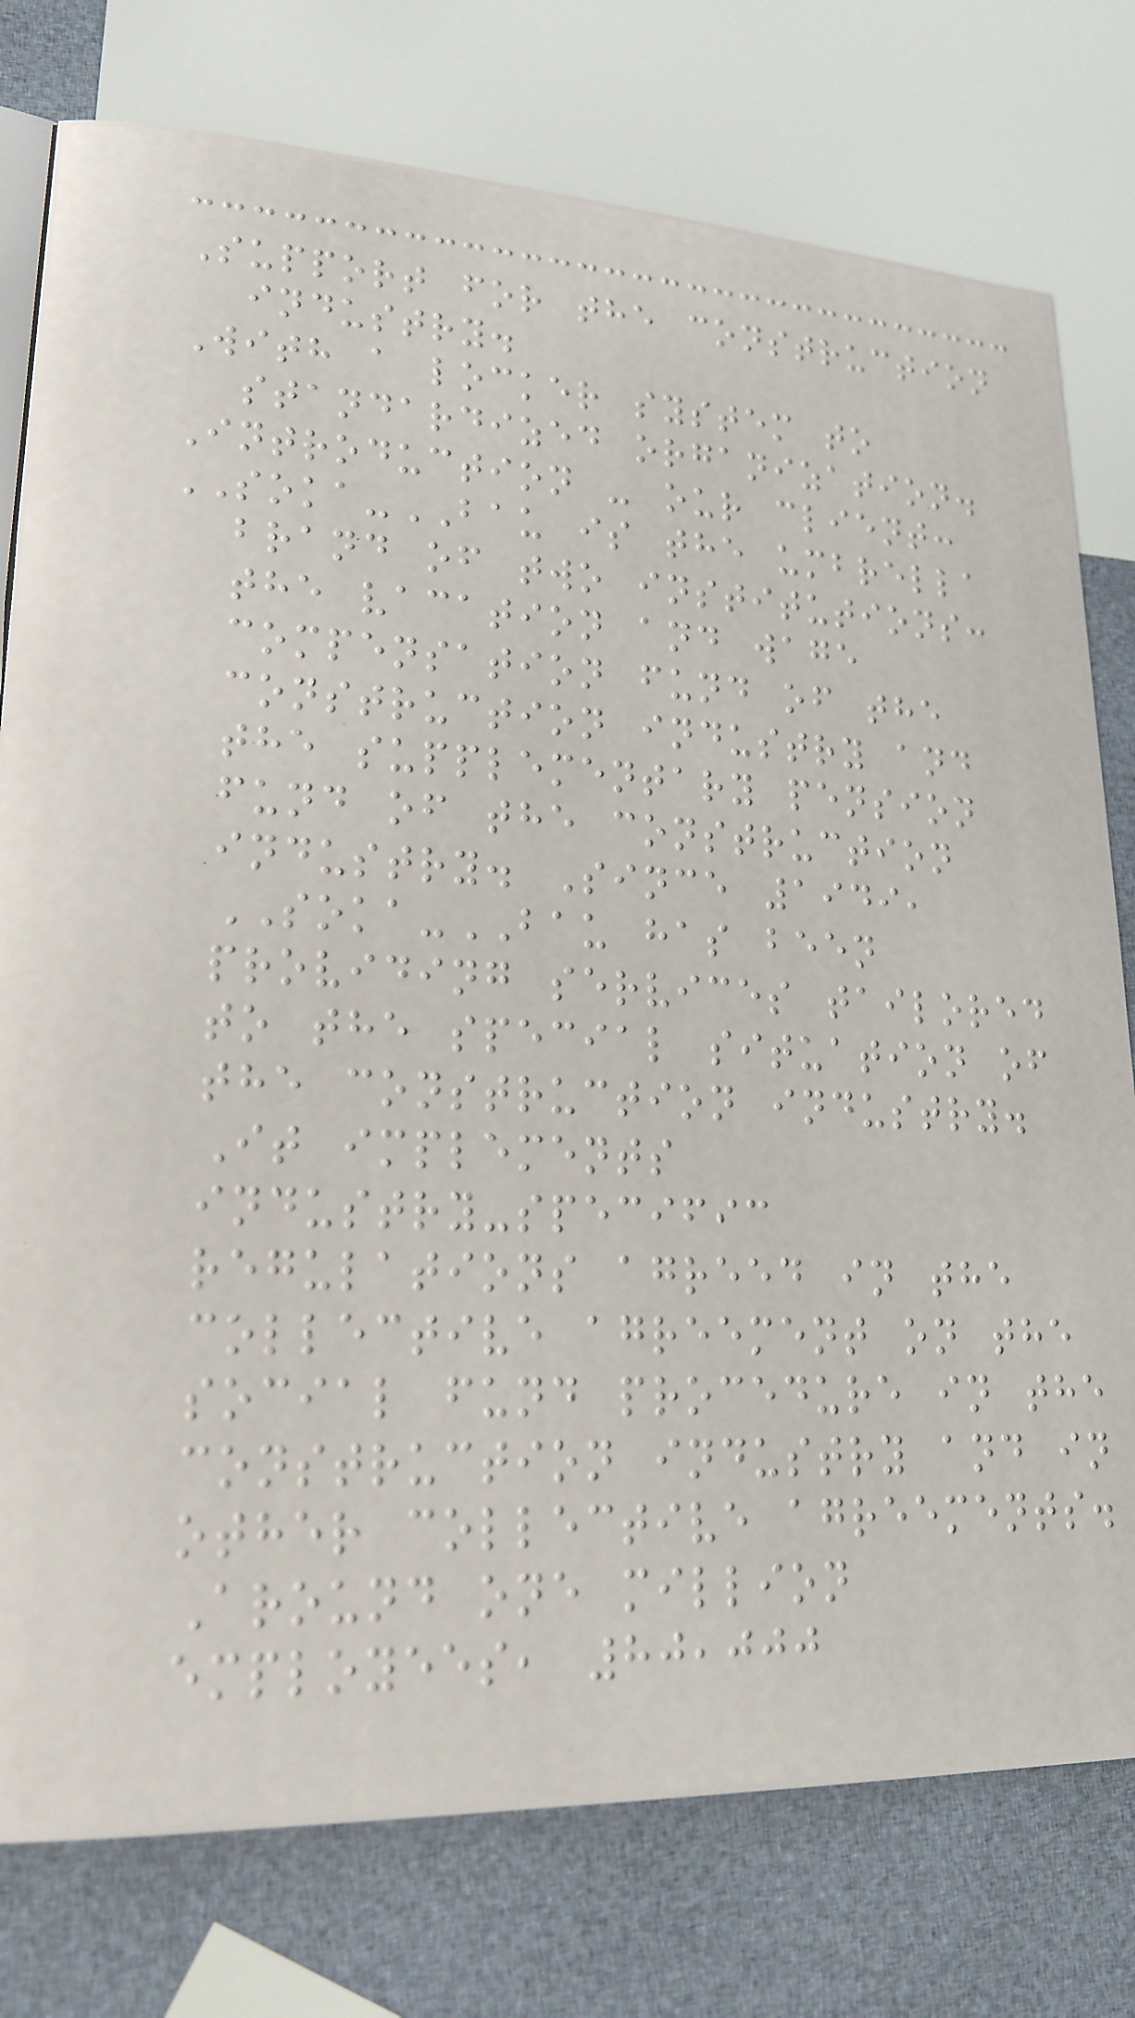Support for the construction
industry.
With a locker system to
standardized organization.
Introduction - our client:
SOKA-BAU is the umbrella
brand of two institutions:
the vacation and wage
compensation fund of the
construction industry and
the supplementary pension
fund of the construction
industry. Since 1949,
SOKA-BAU has been
providing services tailored
to the special situation of
the construction industry.
It implements
industry-specific
regulations agreed in the
collective agreement on the
social fund procedure in the
construction industry and in
other collective agreements.
Around one million
employees, 80,000
